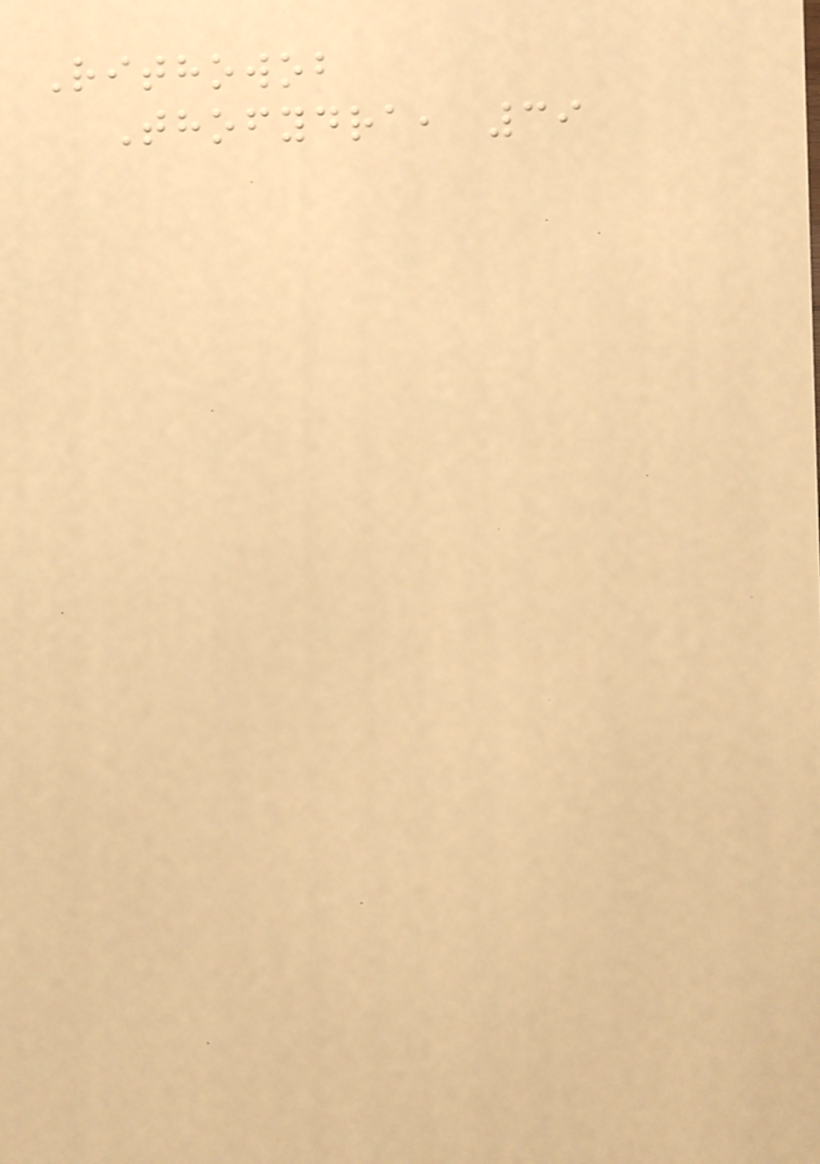Rithowob
Thofydra, 39
